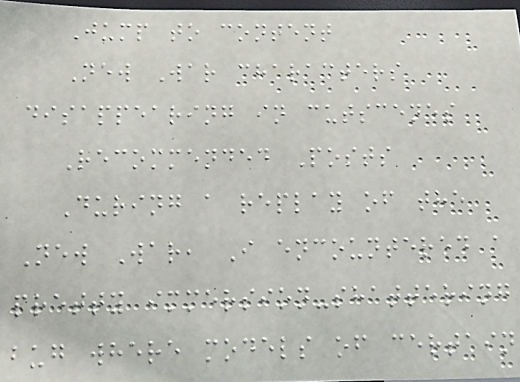Jump to content
New War characters
disappearing in cutscenes
Recommended Posts
During a replay of the
New War, I encountered a
pretty immersion-shattering
bug where models of certain
